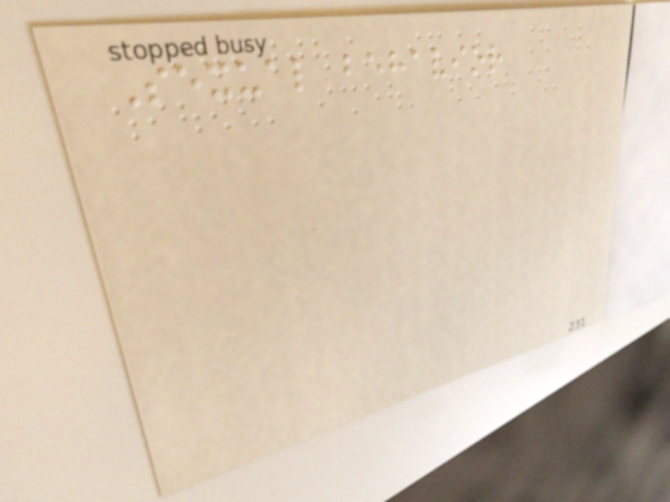Sexual behavior
